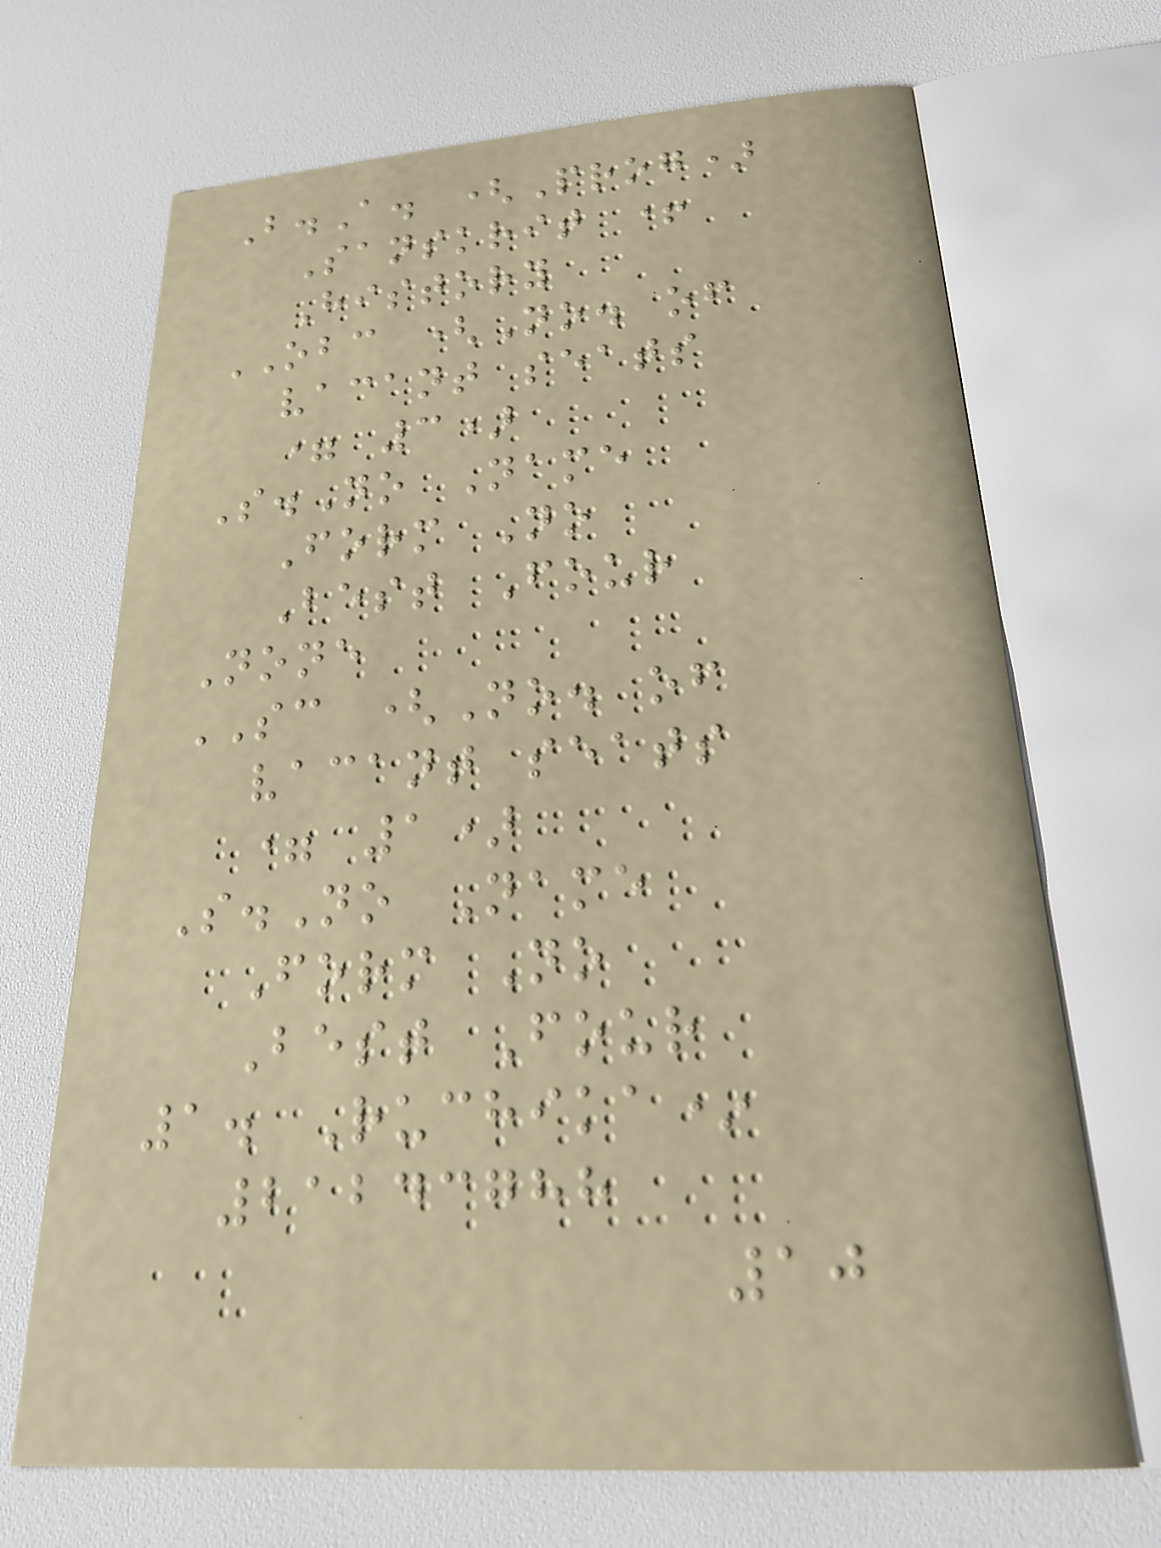B.A. (Prog)
Sanskrit +
History
OBC (No. of
vacant seats
= 3)
S.No Name
Form No
Best Four
None
SC (No. of
vacant seats
= 1)
S.No Name
Form No
Best Four
1. Ruchika*
21243788
10
